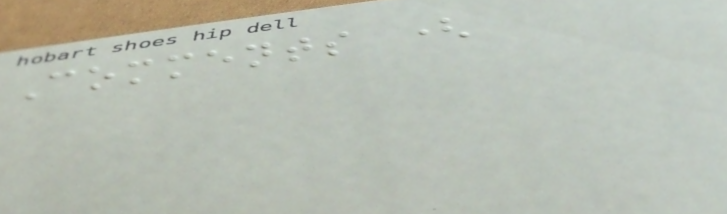Comments (
